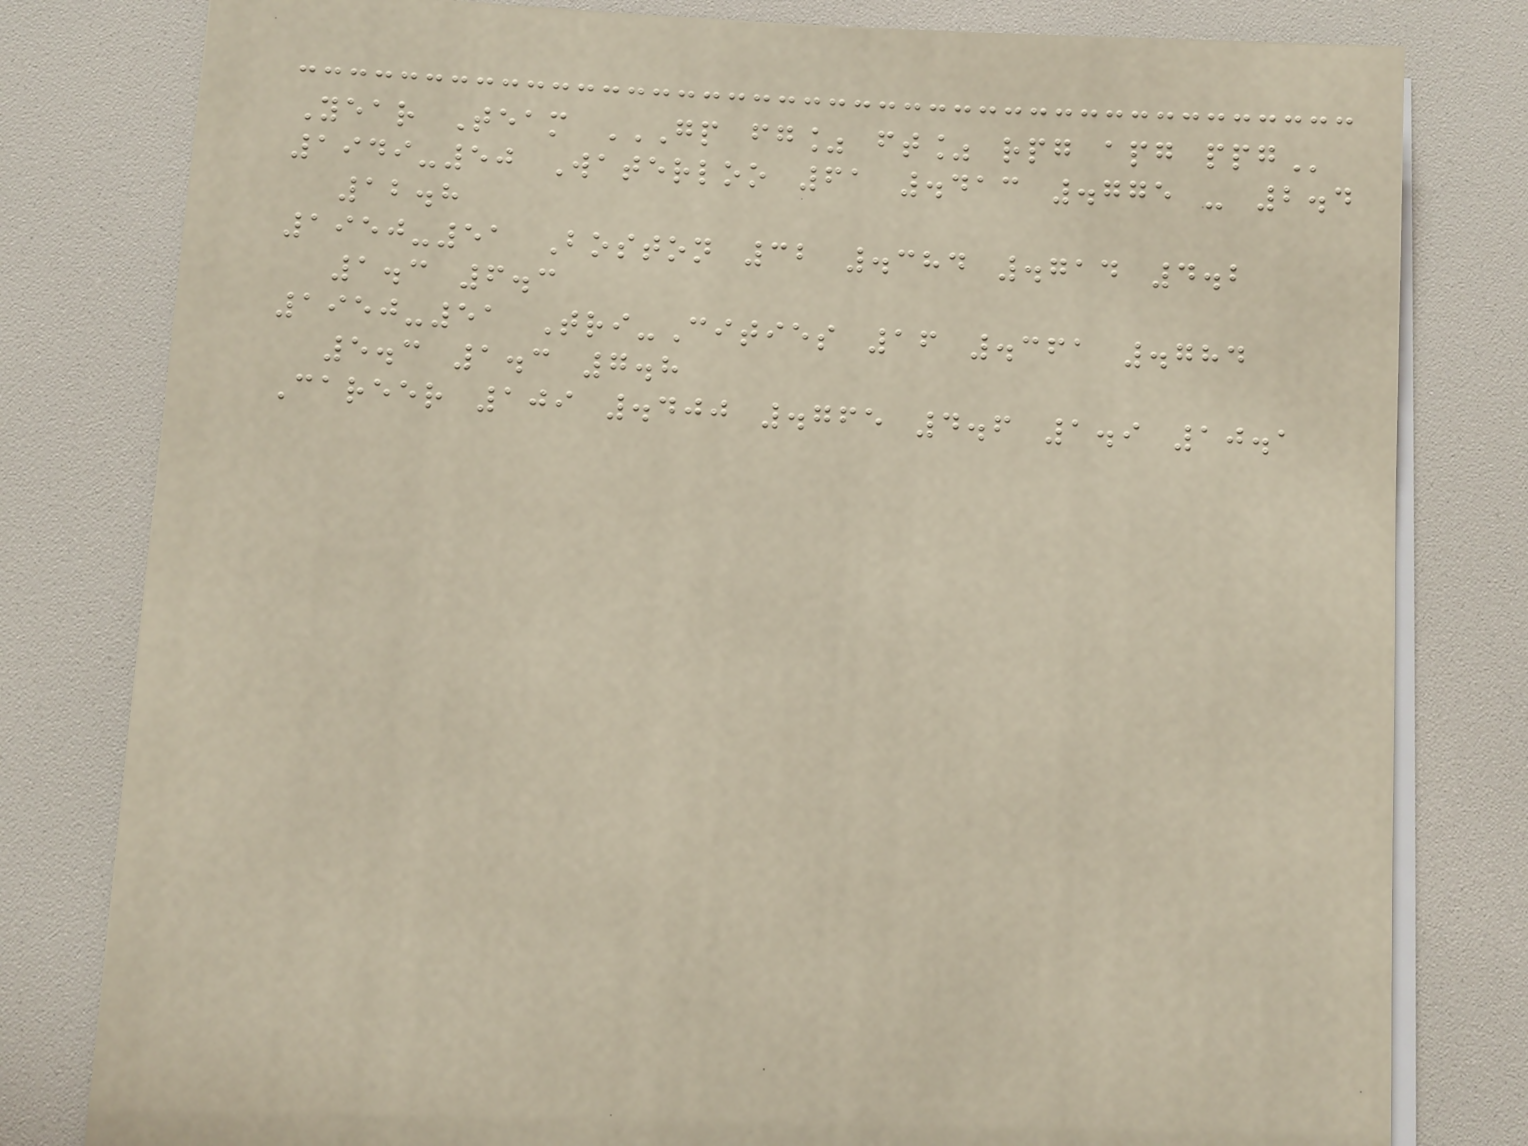Year Team GP FG% FT% RPG APG PPG
1949-50 Waterloo 61 .413 .775 - 2.4
12.8
1950-51 Boston 32 .384 .714 4.2
1.3 6.3
1950-51 Tri-Cities 16 .361 .784
5.3 1.3 7.8
Career 109 .400 .765 4.6 1.9 10.1
